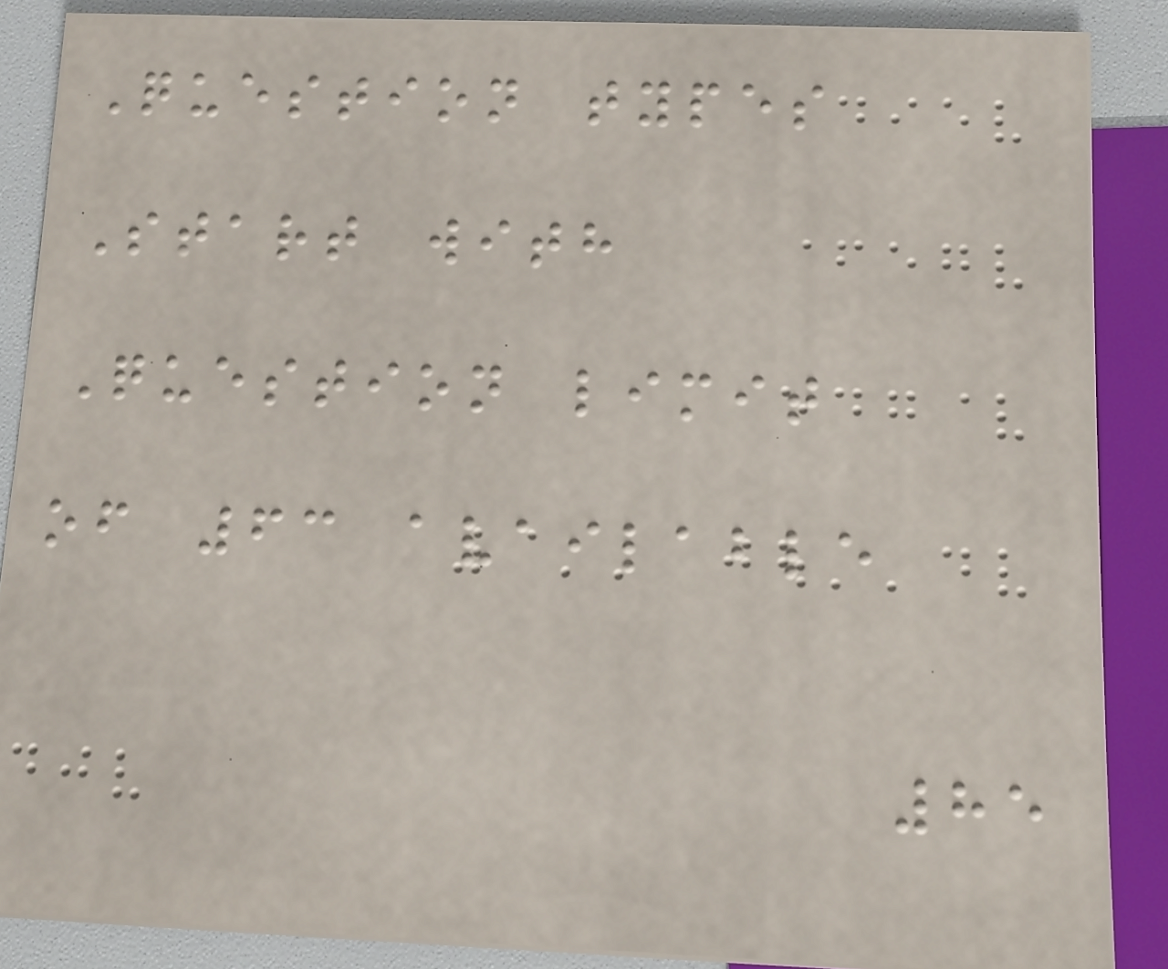Question types
Start with
Question limit
of 63 available
85
